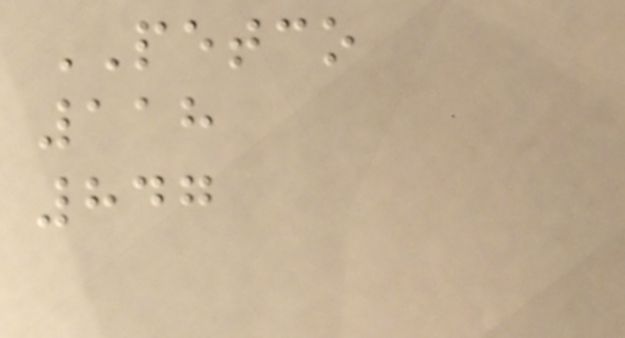PETCO
118
847
